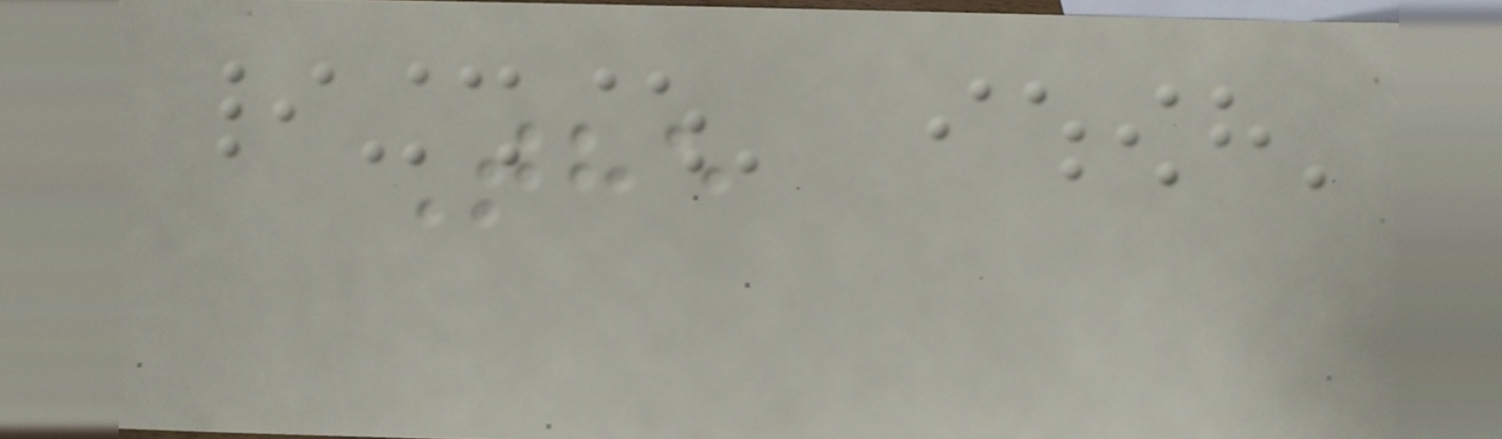The
